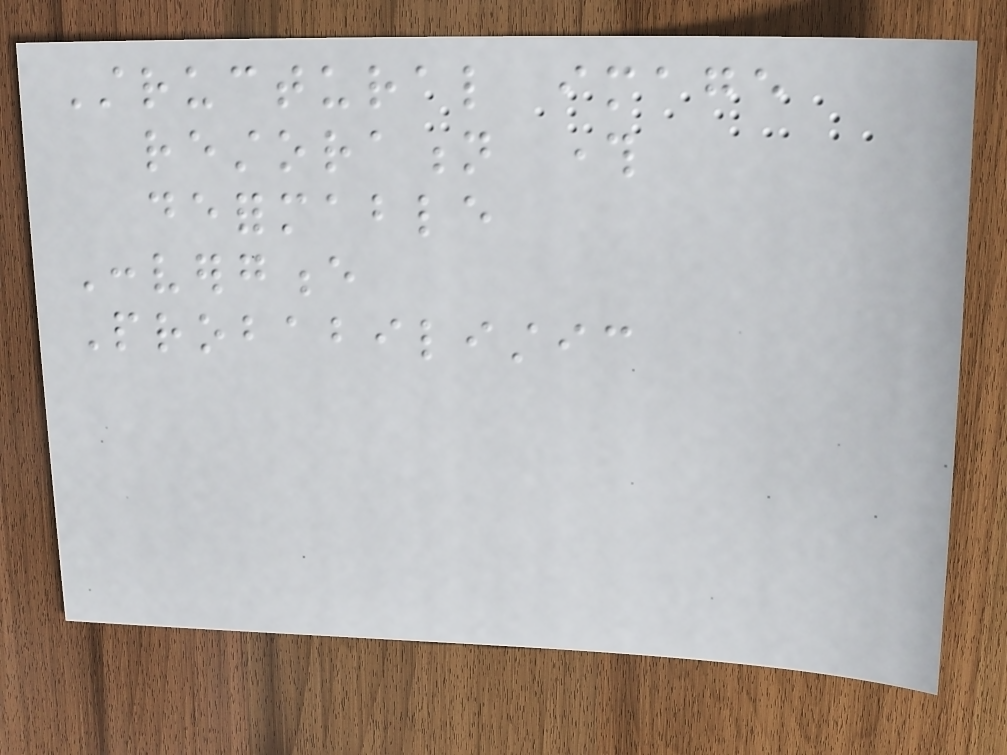Structural image
restoration through
deformable
Convergence
Probabilistic
